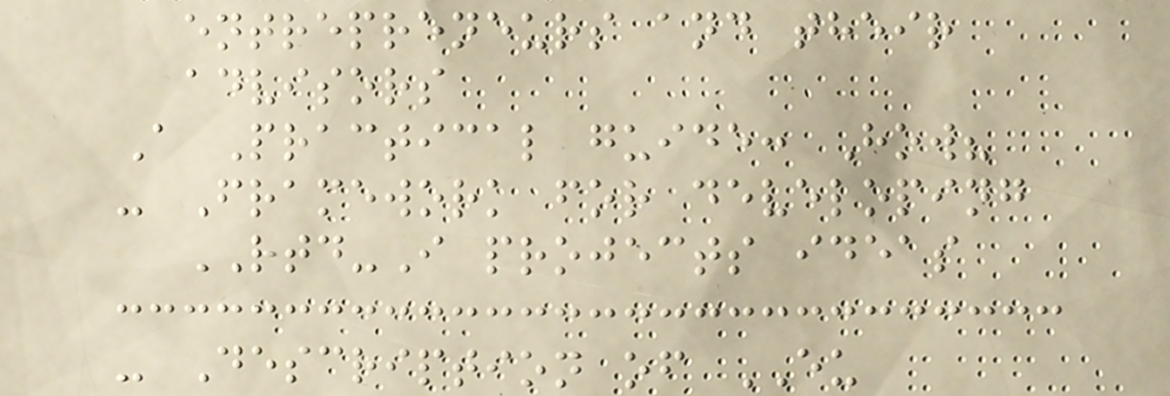entrepreneurs and their
advisors
A Practical guide: How?
- Framework for developing
RTD-I projects ideas
- Description of EU
